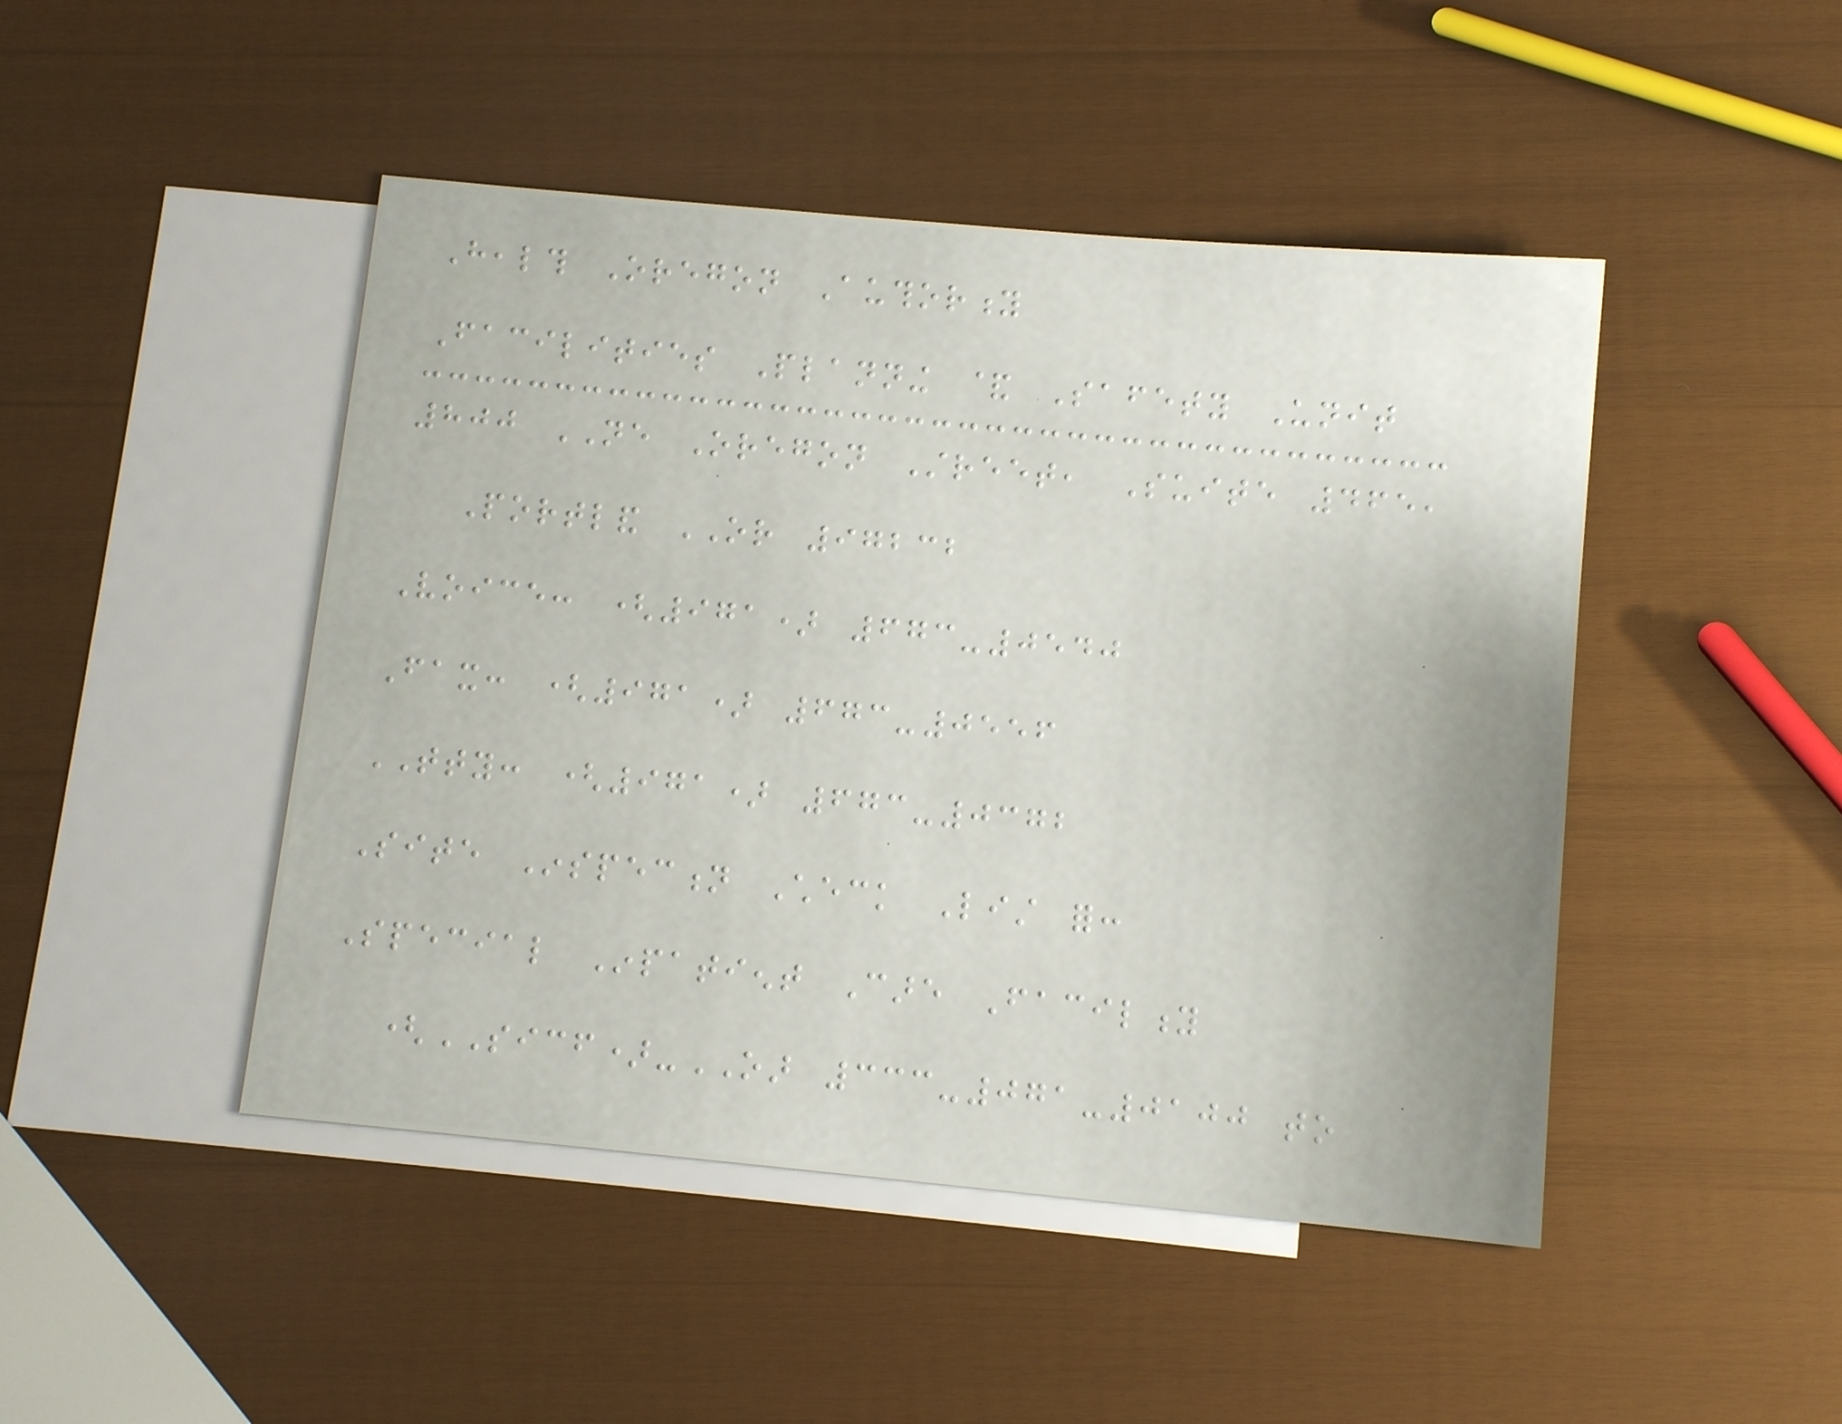Health Oregon Authority
Facilities Planning & Safety Unit
800 NE Oregon Street, Suite 465,
Portland OR 97232
Voice: (971) 673-0540
Fax: (971) 673-0556
TTY: (971) 673-0372
Site Inspection Check List for:
Special Inpatient Care Facility
(SICF)-OAR 333-071-0100 to
